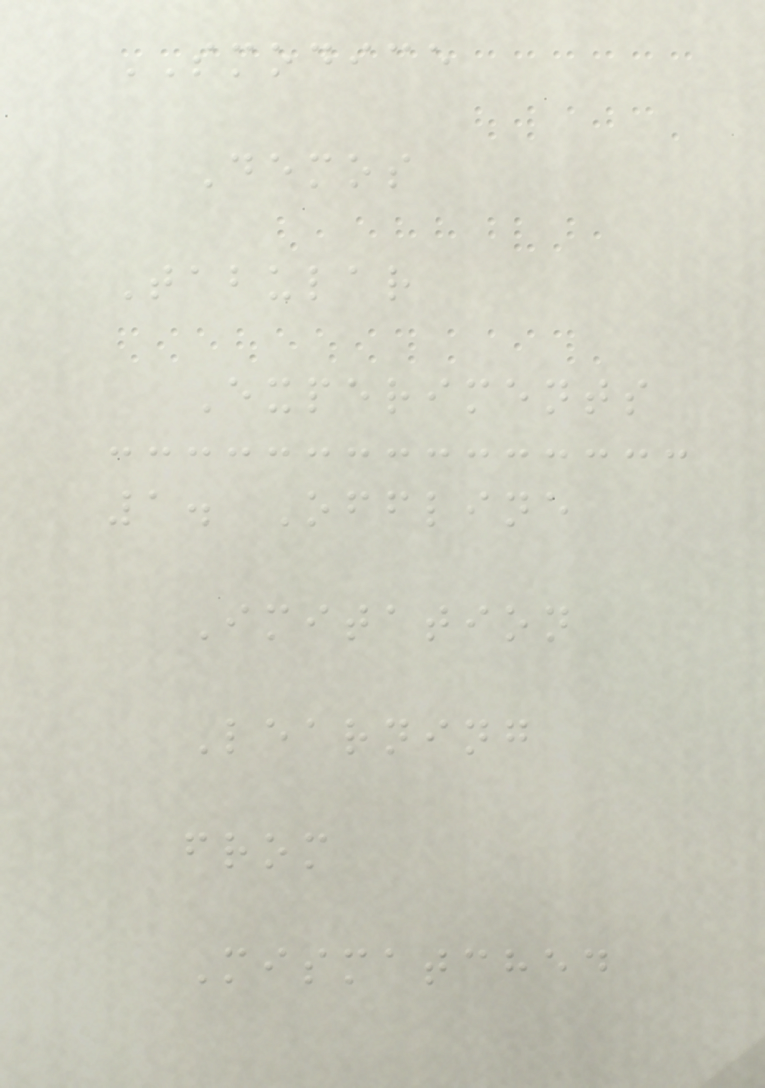SMODICE
Demos
Tabular
Experiments
1. Offline
Imitation
Learning
from
Mismatched
